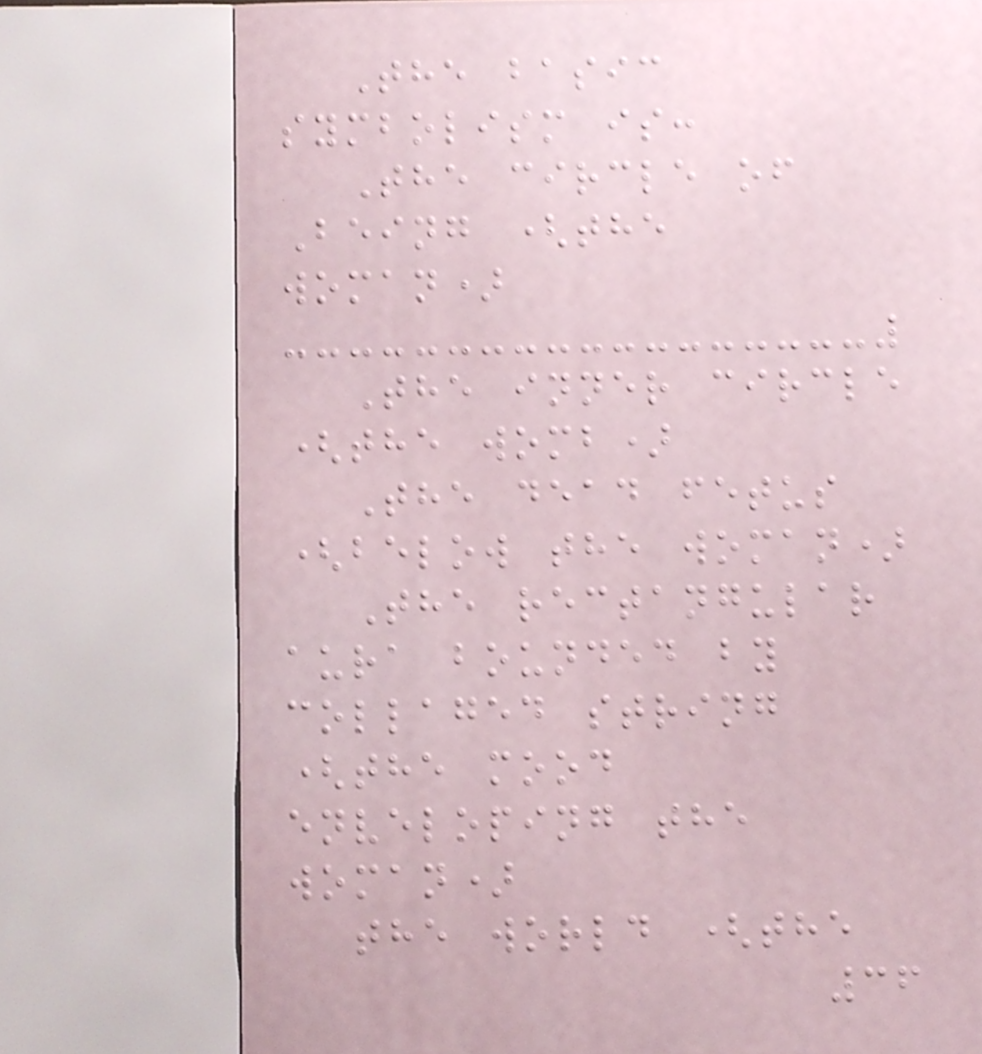The basic
symbolism is:
The circle of
Being (the
woman)
The inner circle
(the womb)
The dead fetus
(below the woman)
The rectangular
aura bounded by
collaged string
(the mood
enveloping the
woman)
the world (the
36
